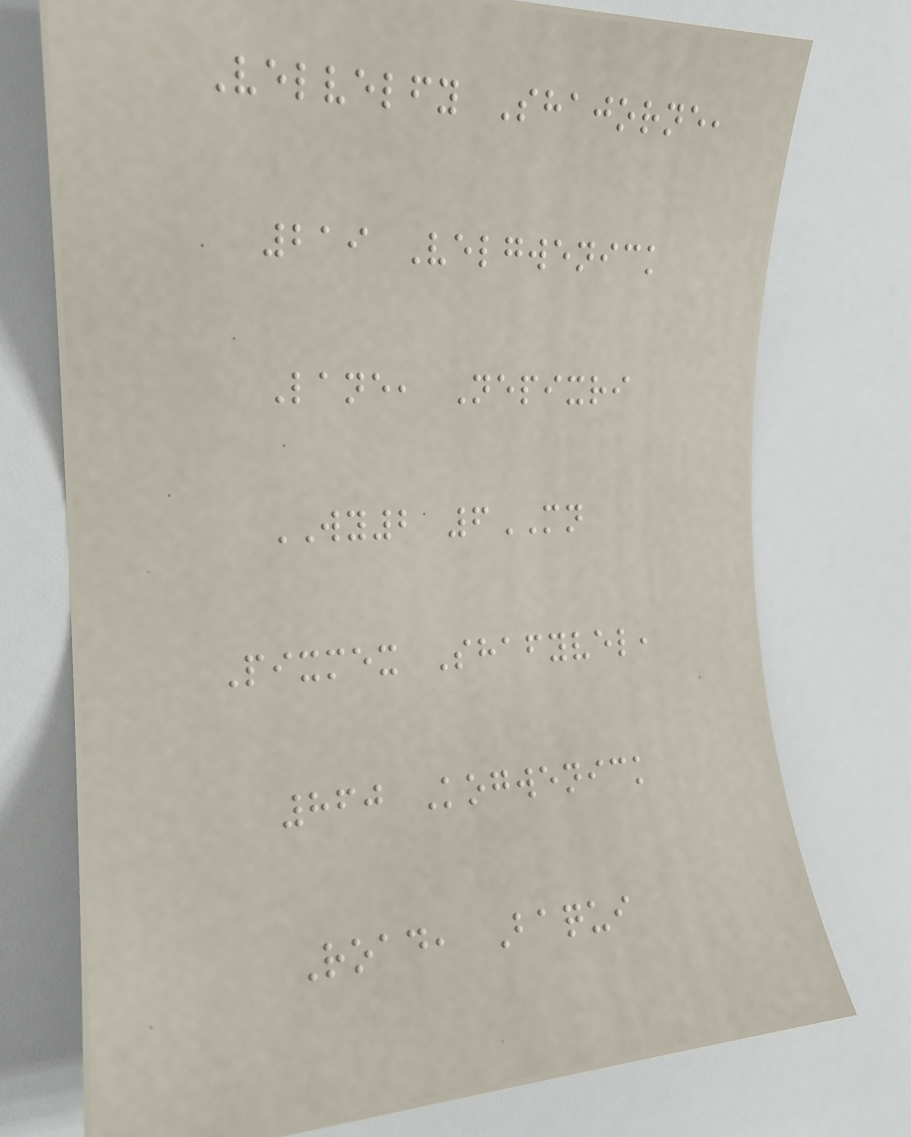Velvelfy Shajorne,
219 Velgwenick
Lane, Nepixri
WY2 6MN
Pixmex Shafyvel,
860 Kogwenick
Road, Baqui
